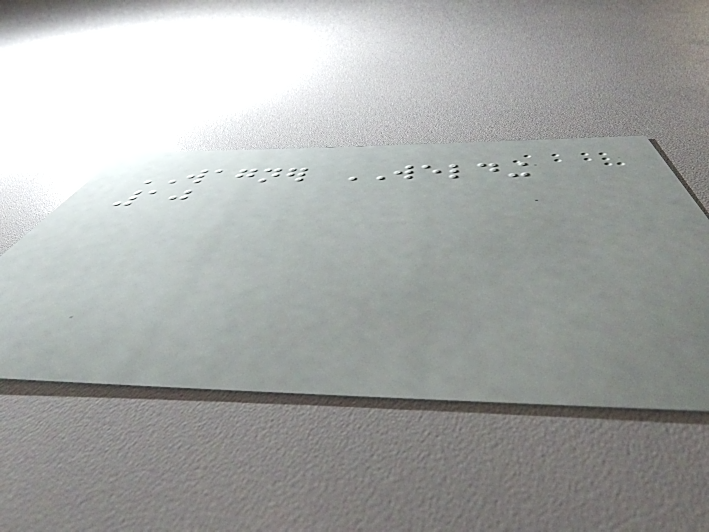WAGNER WELDING
10
